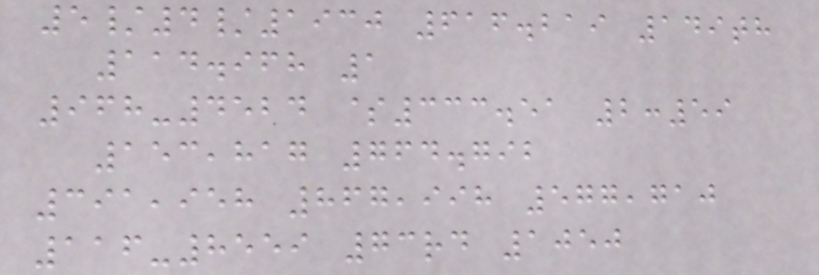5/4/1930 616.219 149th
114.968 1
968-4524 $333.51 2:59
153,817 764.792
391,958 867,998 577,710
116-8559 73rd 1050
